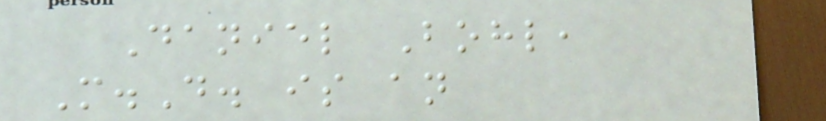Daniel Bohl,
M.D. is an
